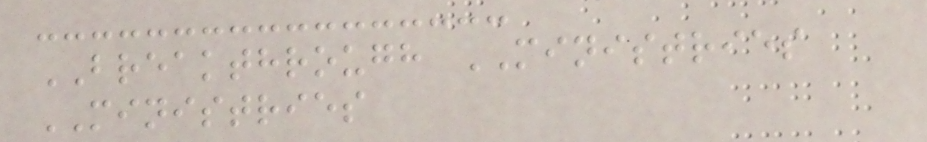BREAKTHROUGH MINISTRIES
MINISTRIES
